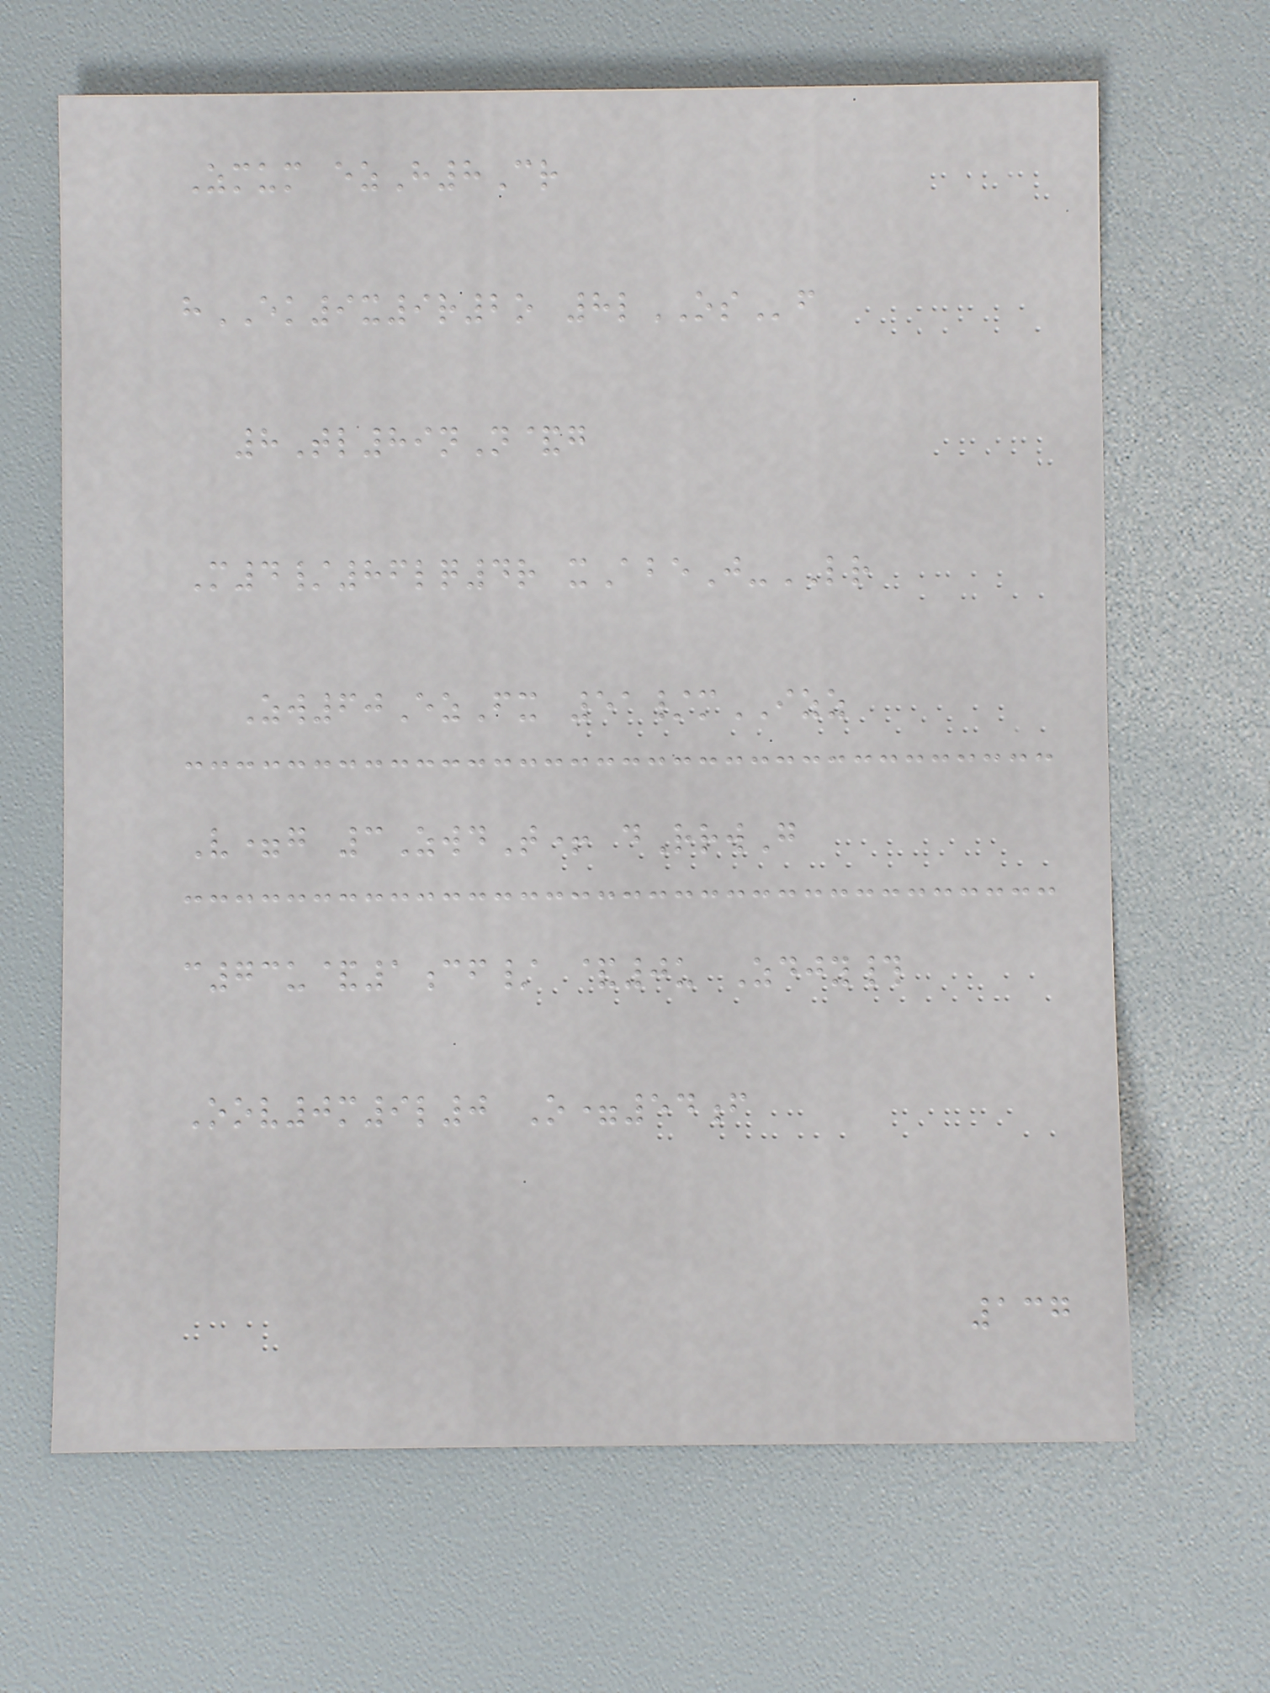Zmum ezH8Cr
hEK9x9r2o 8lOSf
8Tl89nN&g
M4/86lq4r xAbeJ-LR
Zw60EzFx 51/mIZZ
V=g 3ZwdT+ dRrwG
c73u&1cf/ &0u Zdjy#
Oov0m9l0 O=54f
137
